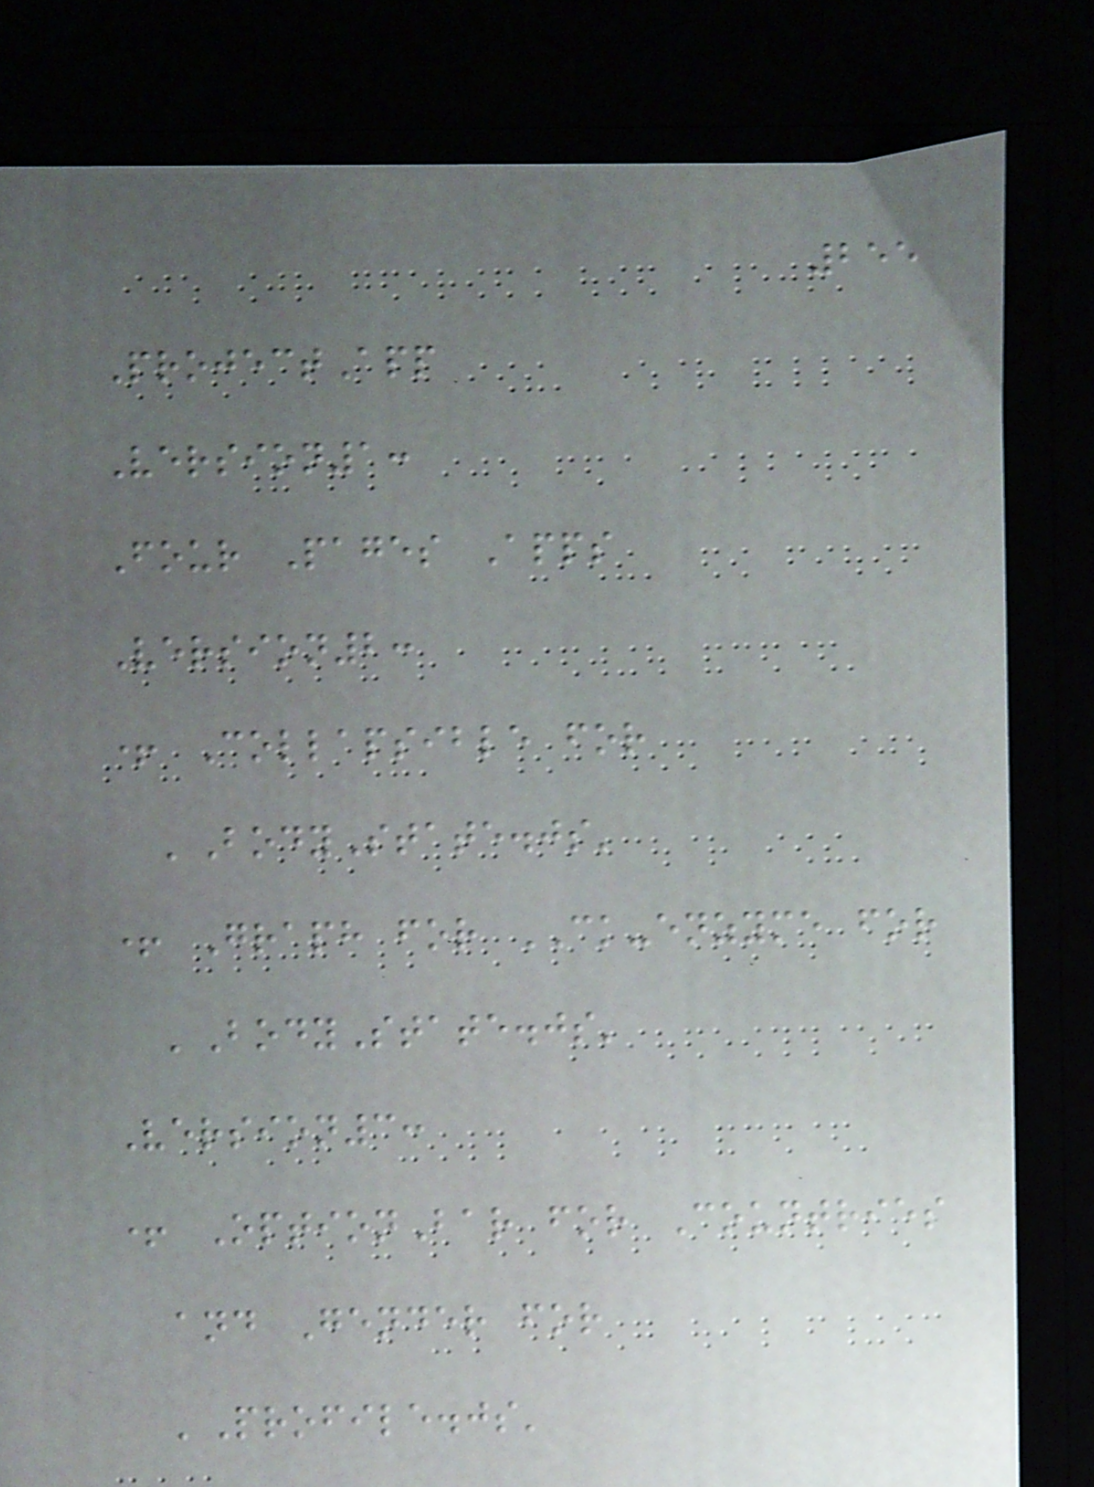255
ProjectApp
Version1:
Four Pages Apps
Version2:
+ Collapsible for
'BodyState.js'
+ Graph for CK-enzyme for
'BodyState.js'
Version3:
+ OptionBar for Countries
and Gender for
'Profile.js'
